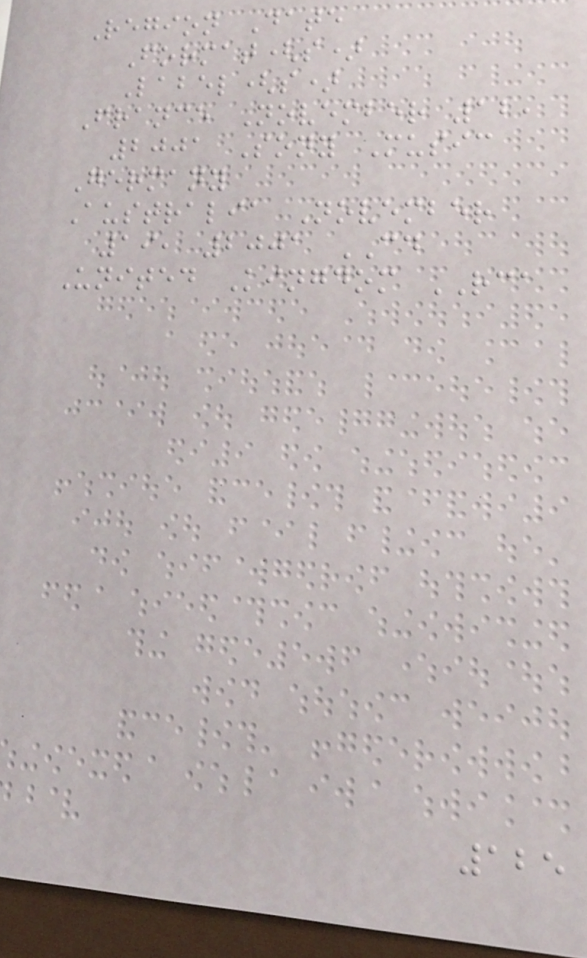Region Date
Format(s)
Label(s)
France November 12,
2001 Sony Music
Germany
Australia November
19, 2001 CD
United Kingdom RCA
125
